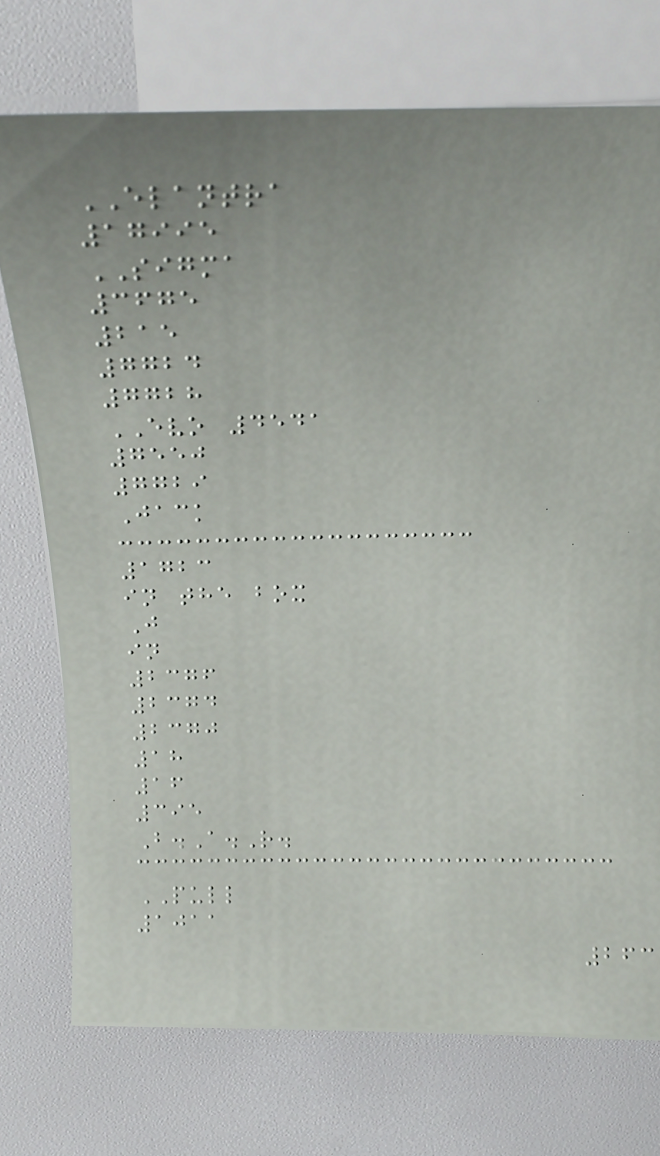ELANTRA
17995
SIGMA
3675
215
7724
7728
EVO 4541
7550
7729
Jack
1723
in the box
J
in
2376
2374
2370
18
16
395
B.A.R.
PULL
1011
263
